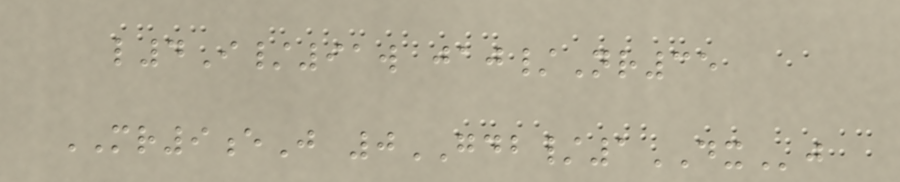l4I/91w jaj/Nr35
MR9eJ 0GDB/1DXj
